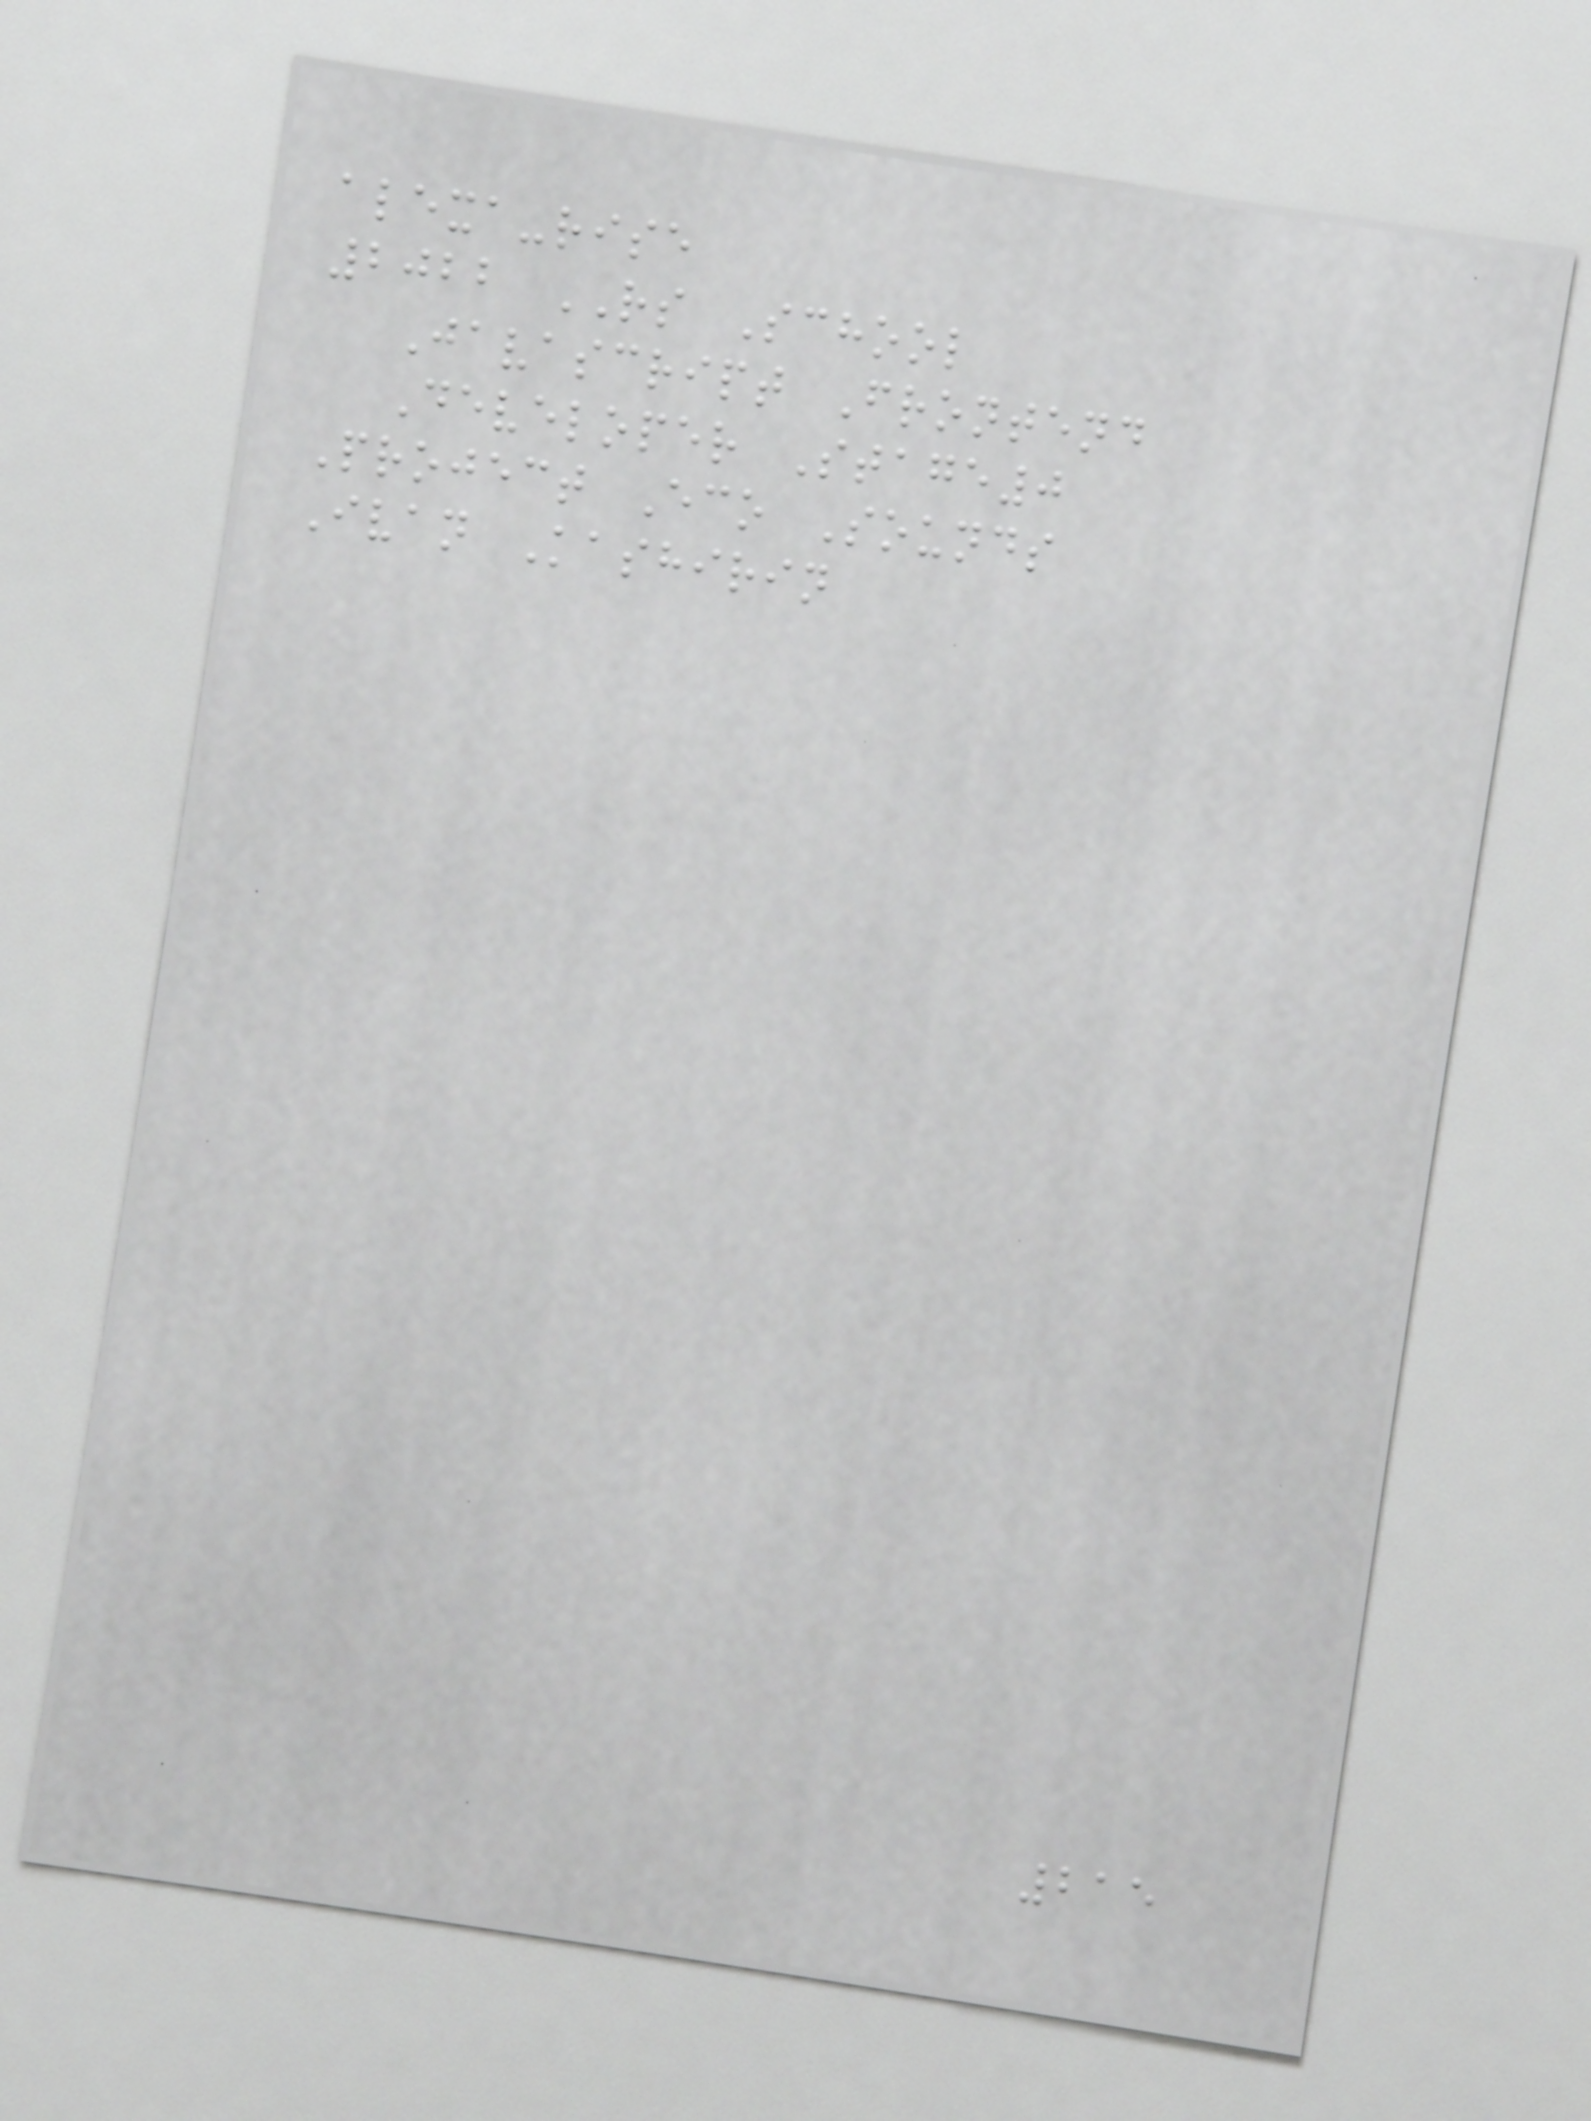alexa-rise
2022 RS School
Javascript Frontend
Developer Stage0
Project Eco Sounds
Ivan Kashirin
215
